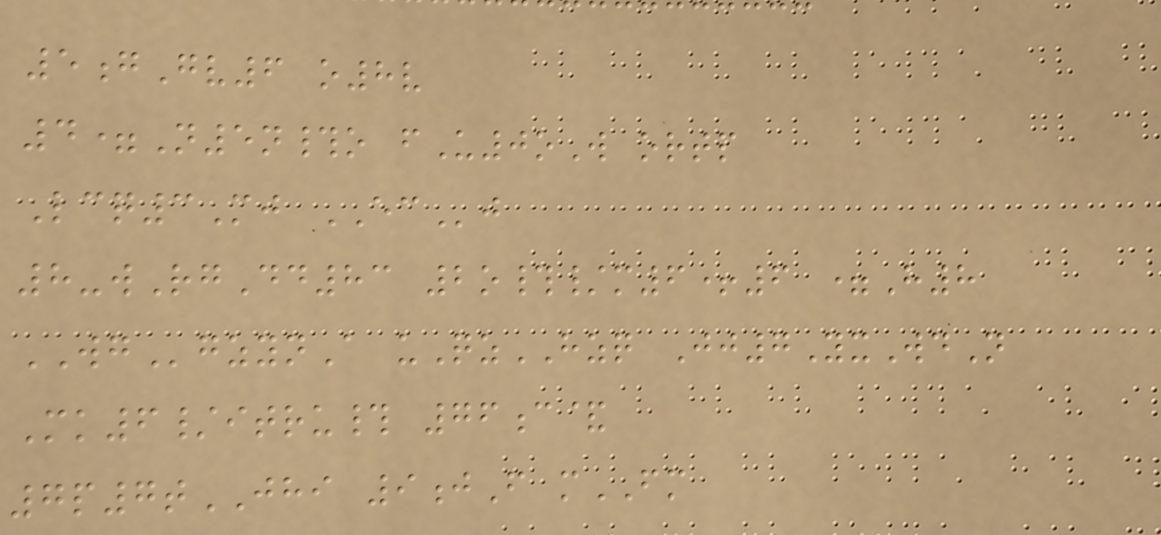5gGv6 o8v
4=N5n#o fU0oW ortp
Lcq3Mj ECj
8-wRgDd83 2o#/m6+6 =H8
WGgzynA uQzHZQ Jj7YxWdN
Mk6/itru# 76c&
7p7tJHI 9jF mFM
